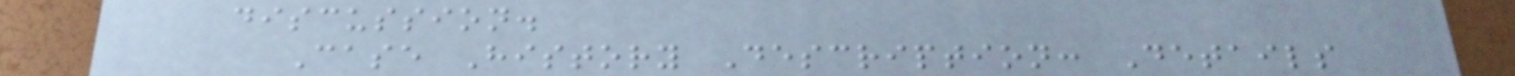discussion.
Case History Description: Details
